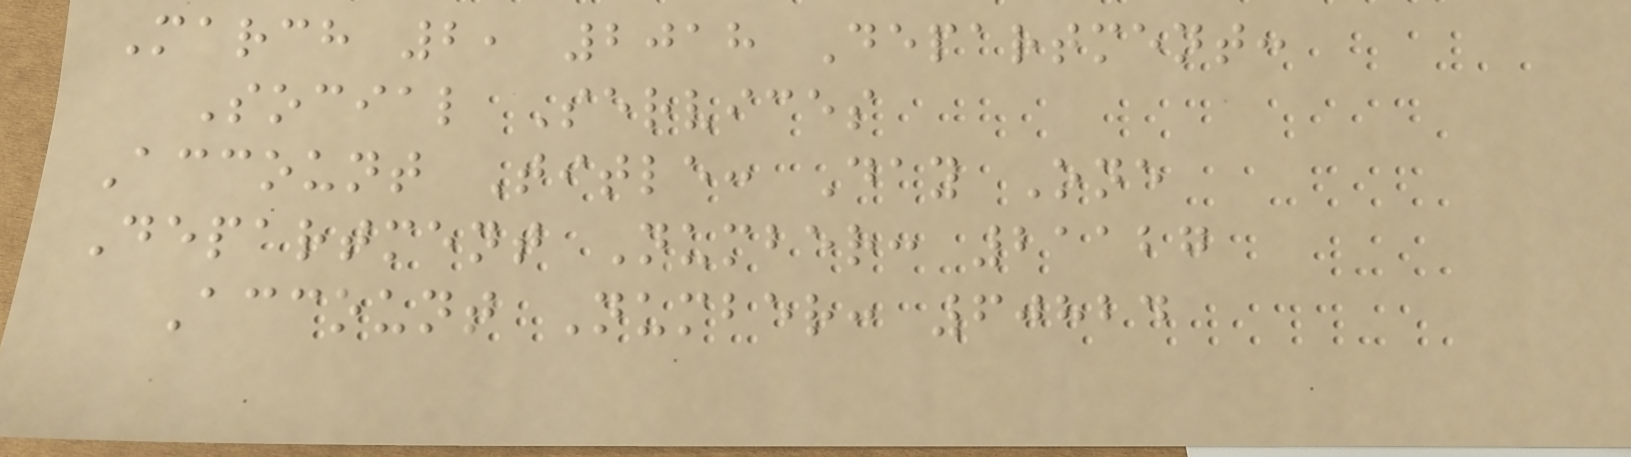March 2, 2018 Department:
Social Services
Account Title: Day One
Department Number: 21127
Account Number: 60824
